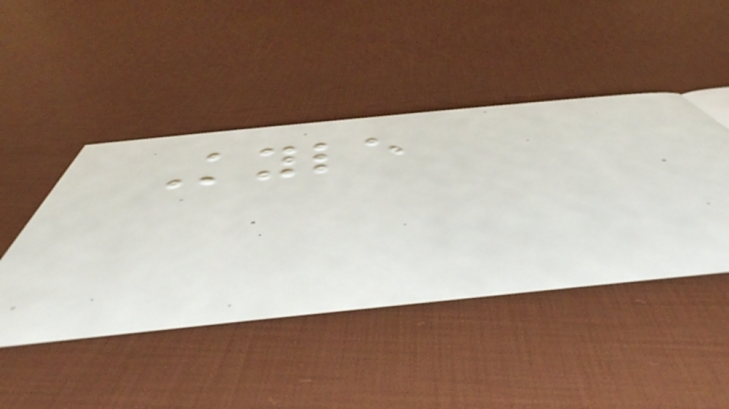Kyle
